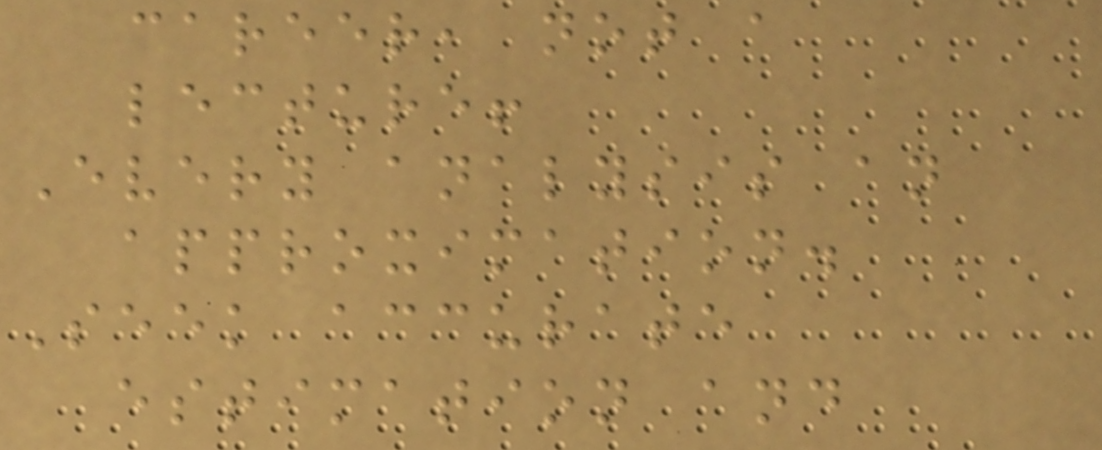career, not a
lecture!
Every analysis an
approximation.
Seek accurate
estimation and
